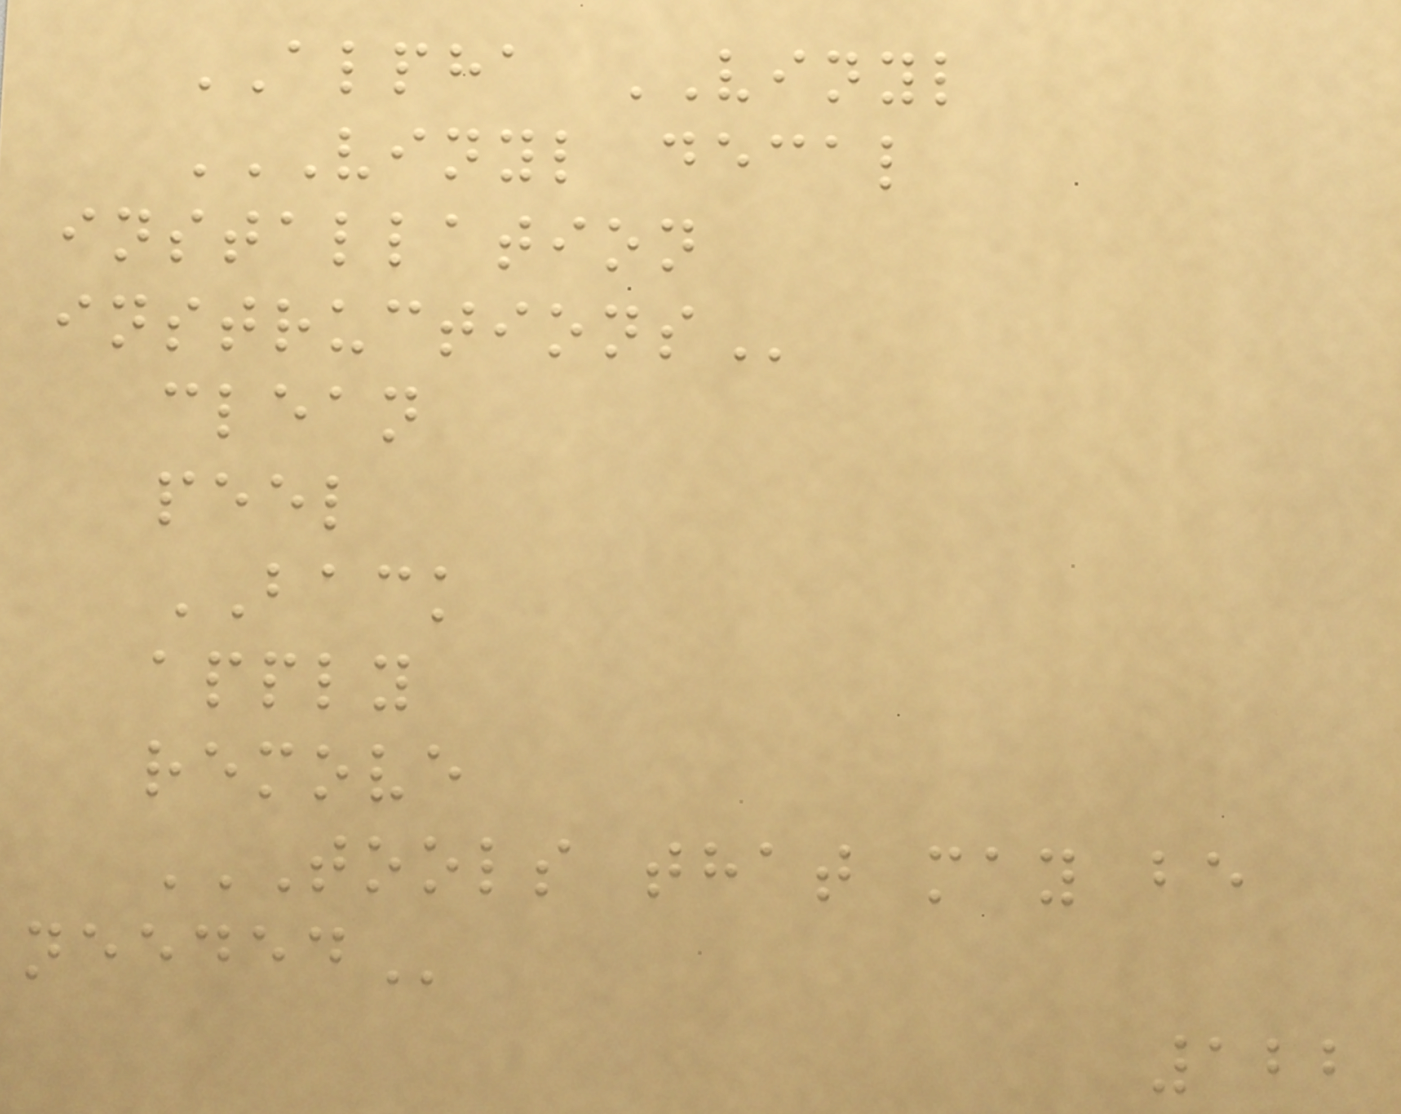ALPHA VINYL
VINYL DECAL
INSTALLATION
INSTRUCTIONS
clean
peel
BACK
apply
remove
TOOLS THAT MAY BE
NEEDED
122
